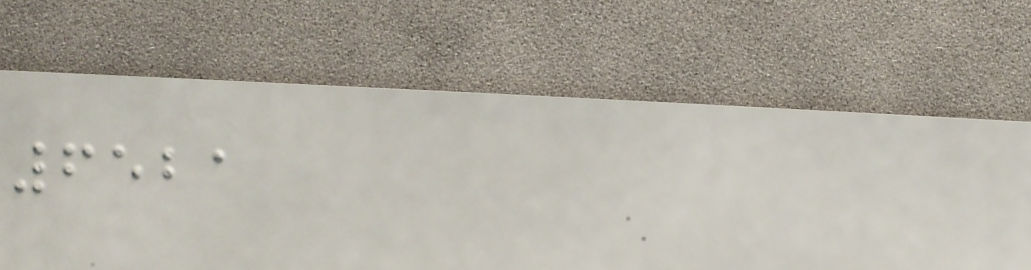6521
